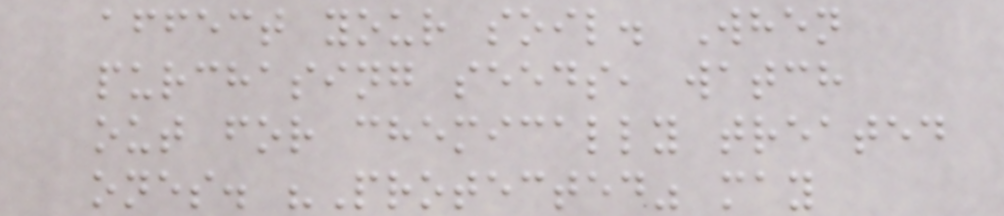affect your soil. When
purchasing seeds, watch
out for chemically treated
ones. "Protected" may
